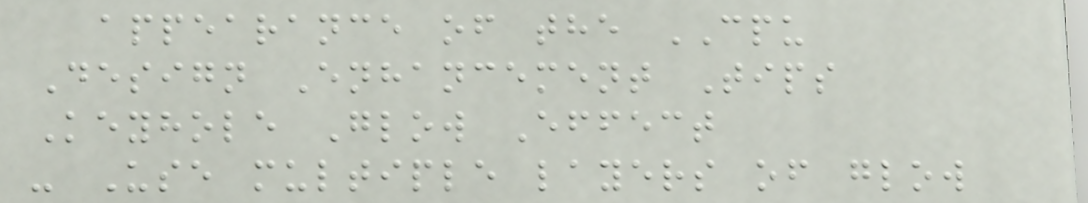appearance of the CPU
Design Enhancement Tips
Keyhole Glow Effect
- Use multiple layers of glow
